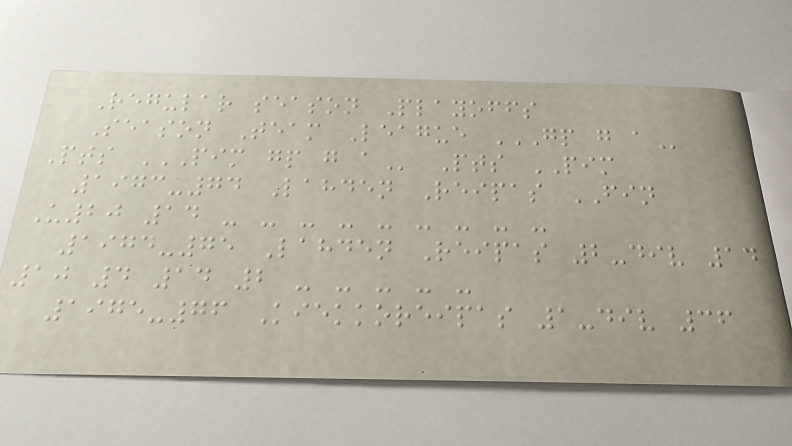Regular season Playoffs
Season Team League GP G A
Pts PIM GP G A Pts PIM
1973-74 Lahden Reipas FIN
U20 14 - - - - - - - - -
1974-75 Lahden Reipas 2-div 14
10 4 14 2 - - - - -
1975-76 Kiekkoreipas 1-div 36
